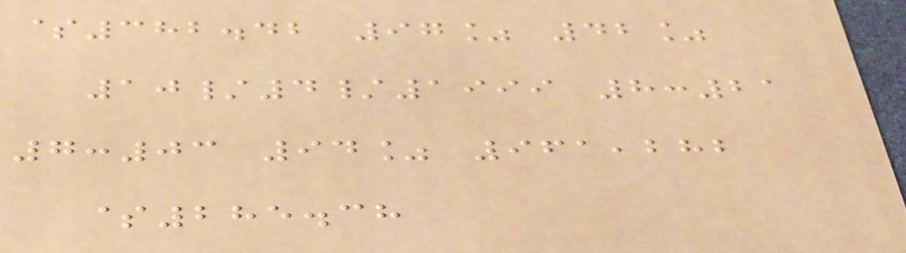$382.42 97% 42%
10/4/1999 8:21
7:03 94% 961,282
$285.38
